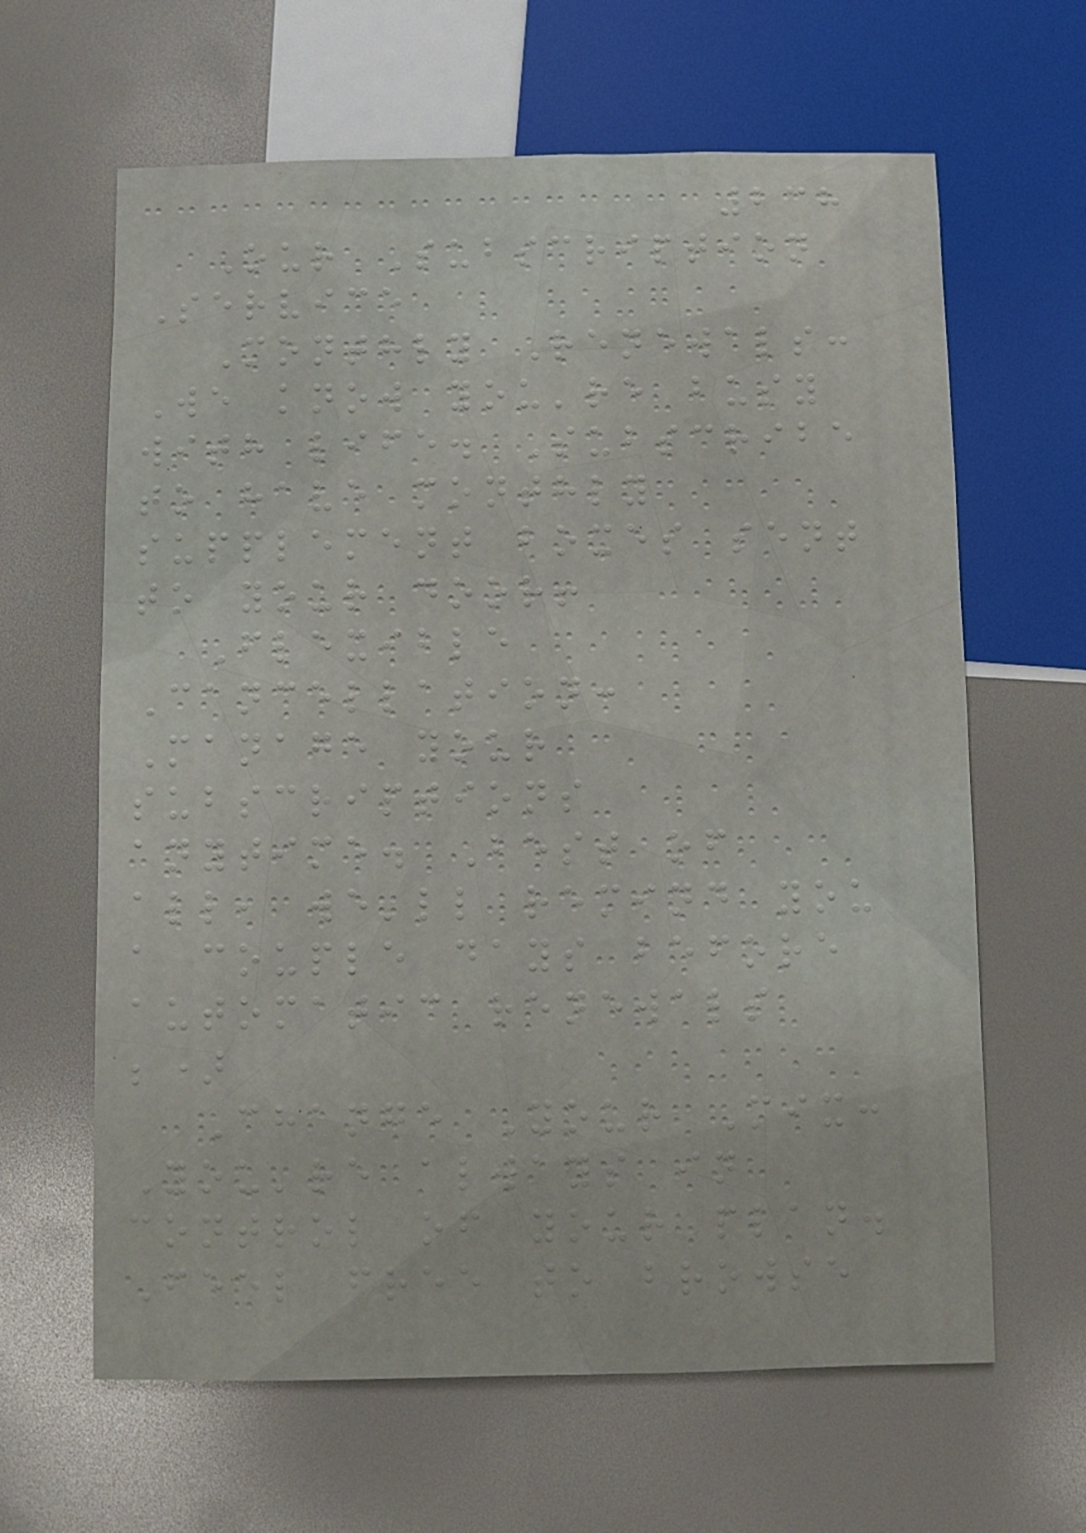238
Our Subscription
Service
Monthly Renewals:
We know you're busy
with life. Subscribe
to have monthly
supplement boxes sent
to your door!
Flexible
Cancellation:
Manage your
subscriptions
anytime. Best of
all, we'll remind you
a couple days before
automatic renewals
;)
Change Your Mix:
You're always in
control of your plan.
Feel free to browse
